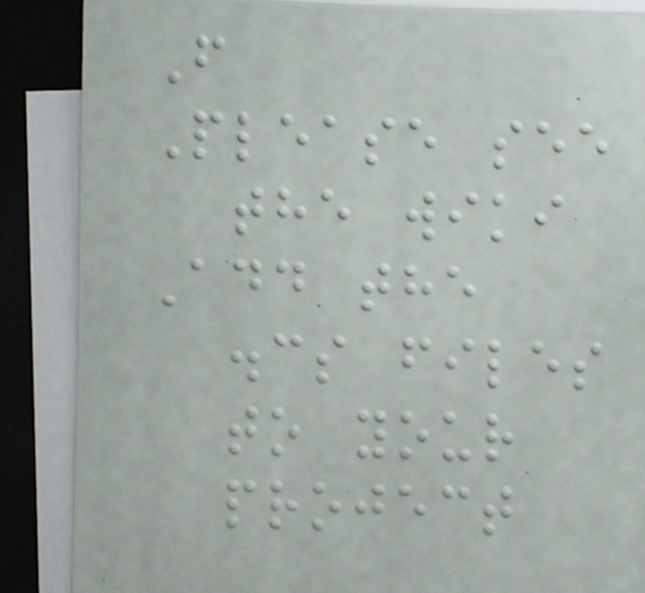F
Please see
the wiki
Add the
.cs files
to your
project
